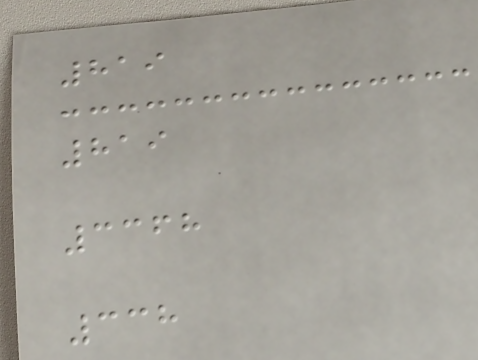819
819
3368
338
